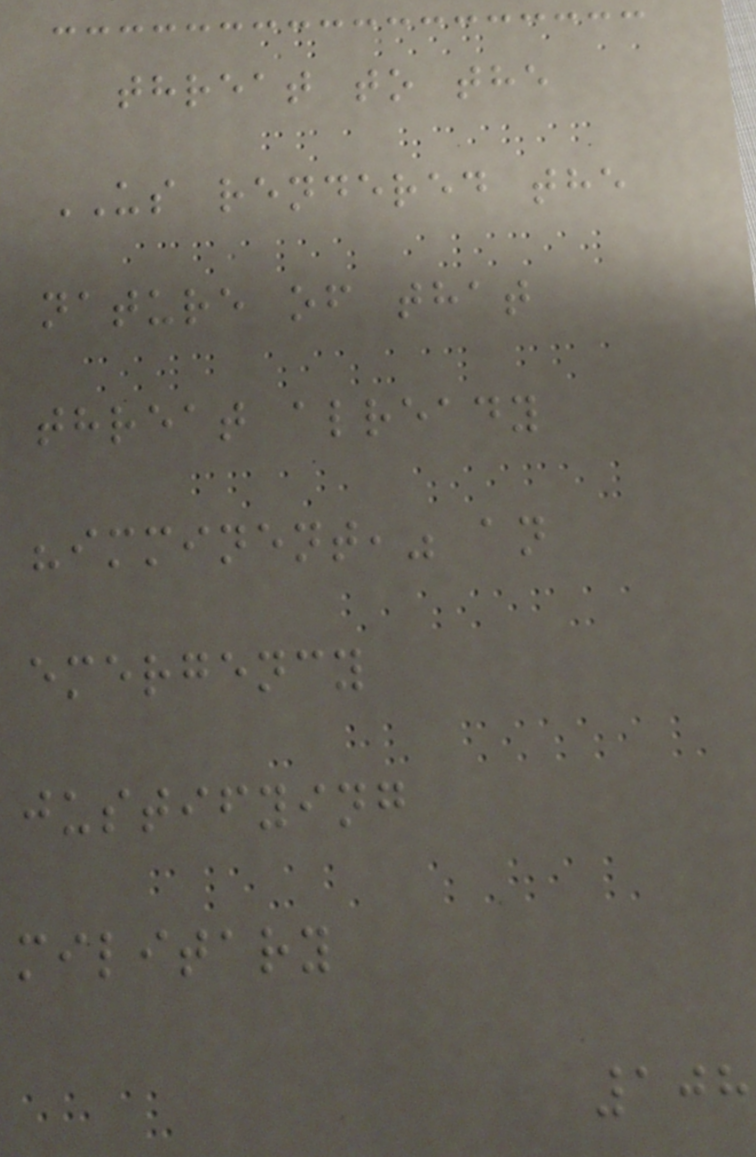threat to the
US rendered the
nature of that
threat already
"imminent," an
emergency
justifying
military
108
